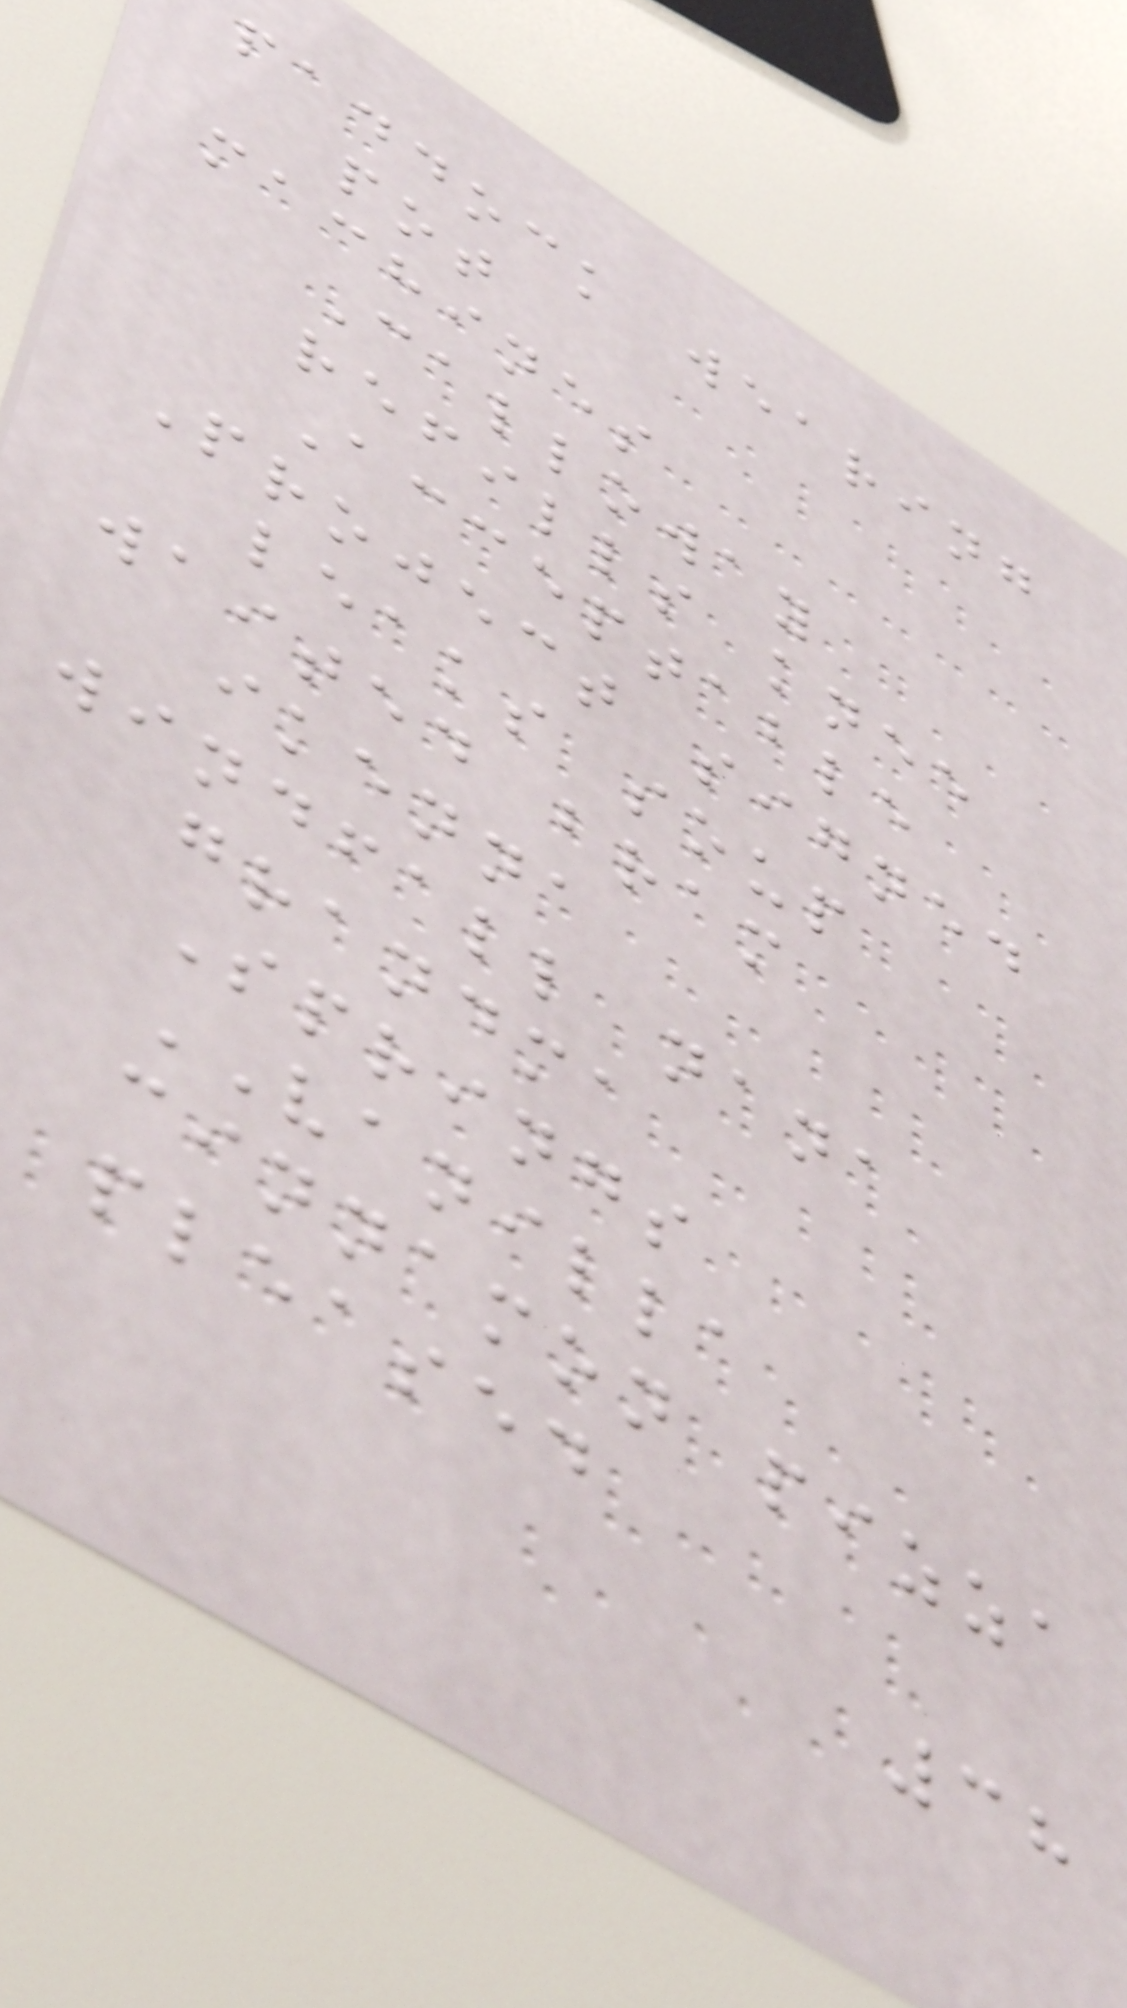paddock wearing
pot
machines
Calloway
refills knee
Acceptable
Project signed
leaks soup
waited bram
ikenna
windfall nana
grandma
Springs
VANILLA
cinnamon pizza
pleased
38
